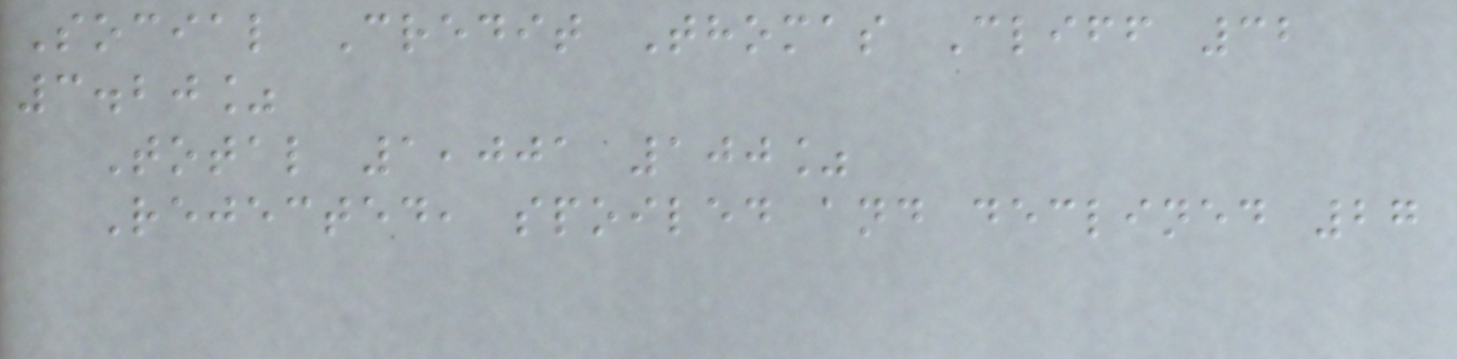Social Credit Thomas Cliff 32
3.20%
Total 1,001 100%
Rejected, spoiled and declined 27
